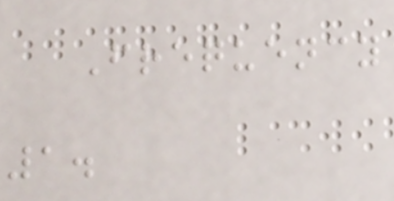Frequency
1.
